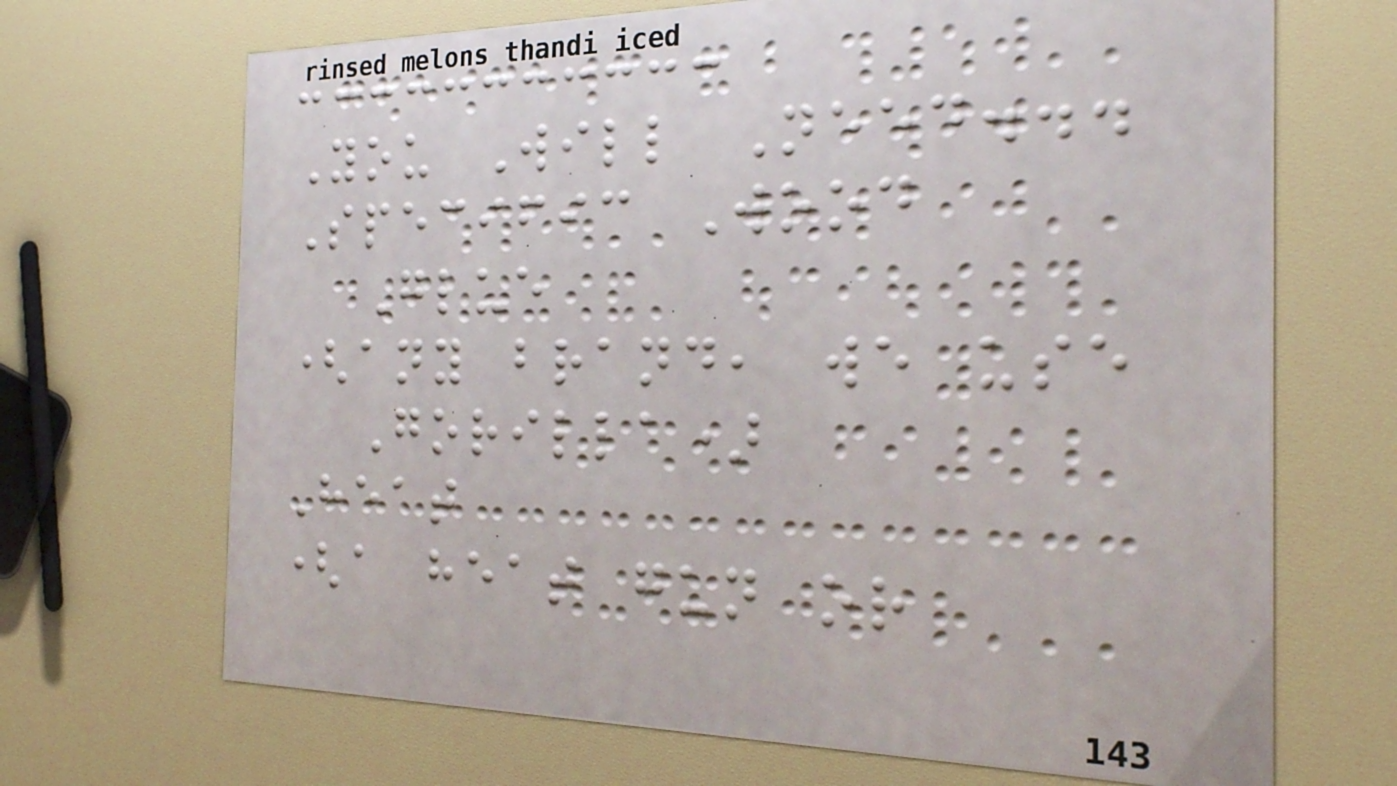You Will Need...
Specific Wood
Glue
(any brand, we use
Gorilla)
Heat
(a heat gun or
